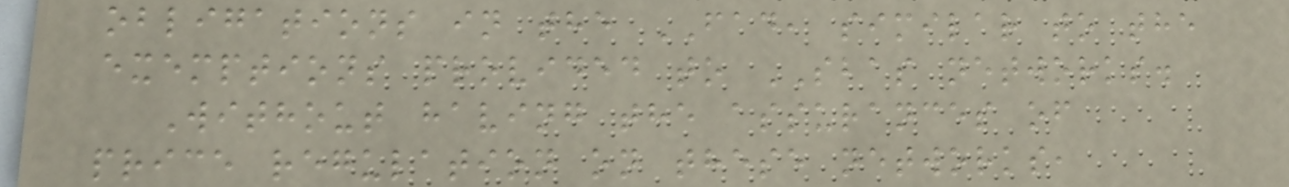obligations in the FAD, similar to the
exemptions provided to SBAS networks.
Without having the assurances of
price regulation on these networks,
